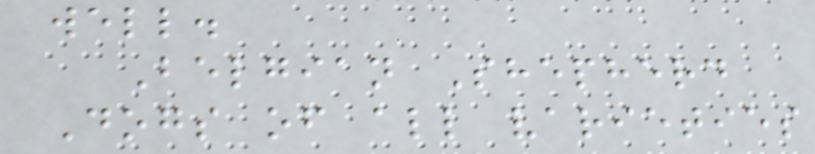well.
Belgian Shepherd
Dogs of all varieties
